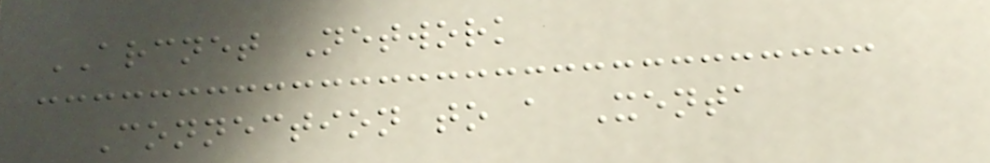ARCNET Network
Connection to a Xenta
